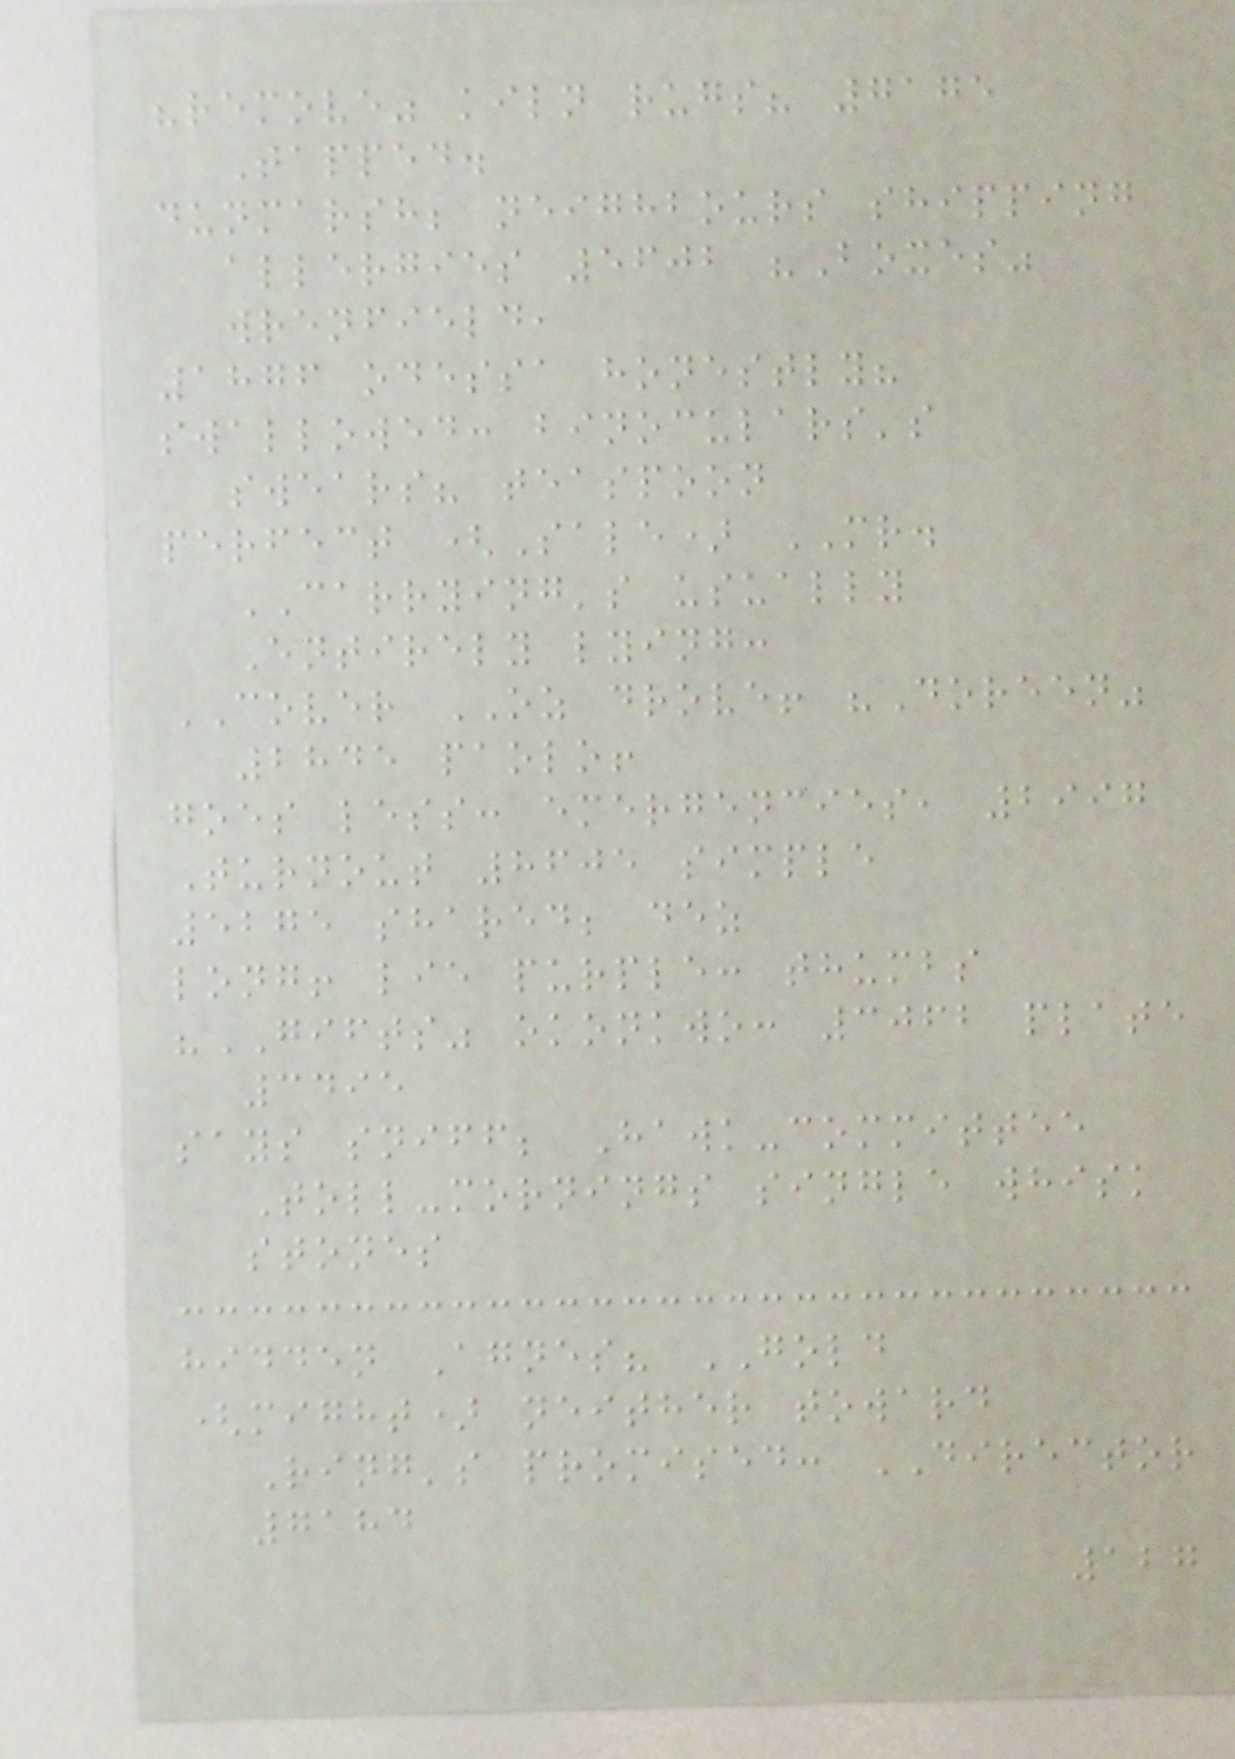"remove" kiln rugs? 7175
Tapped.
dunmarsh; neighbours shipping
allergies 5602 "Boxes"
wrenfield,
1876 odessa honestly?
swallowed: binoculars's
swears? teaspoon
perfect (Sale) MR.
CARRYING's usually
Entirely lying:
COVER OZ drove! "Doreen"
2845 paolo!
goes less: emergencies, 2997
Turnout 8605 simple
5275 shared; dez
long! lie purple: thumbs
"GIFTS" okonkwo: 3062 plate
3495
says sniff; Hawk-committee
Toll-mornings single whisk
stones
hidden Agnes? GOLD
(might) neither toward
Ring's promised: DIRECTOR
7184
127
